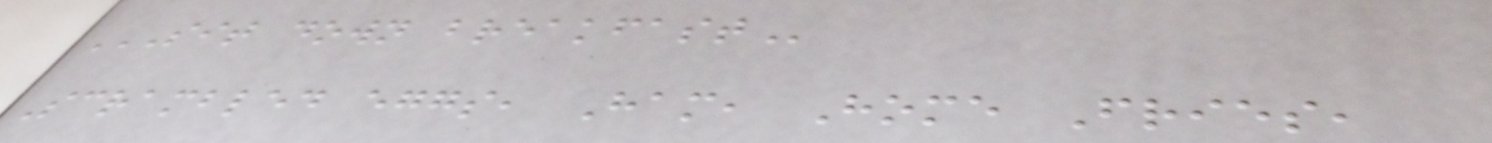SIT DOWN BREAKFAST
Scrambled eggs, Ham, Home Fries,
